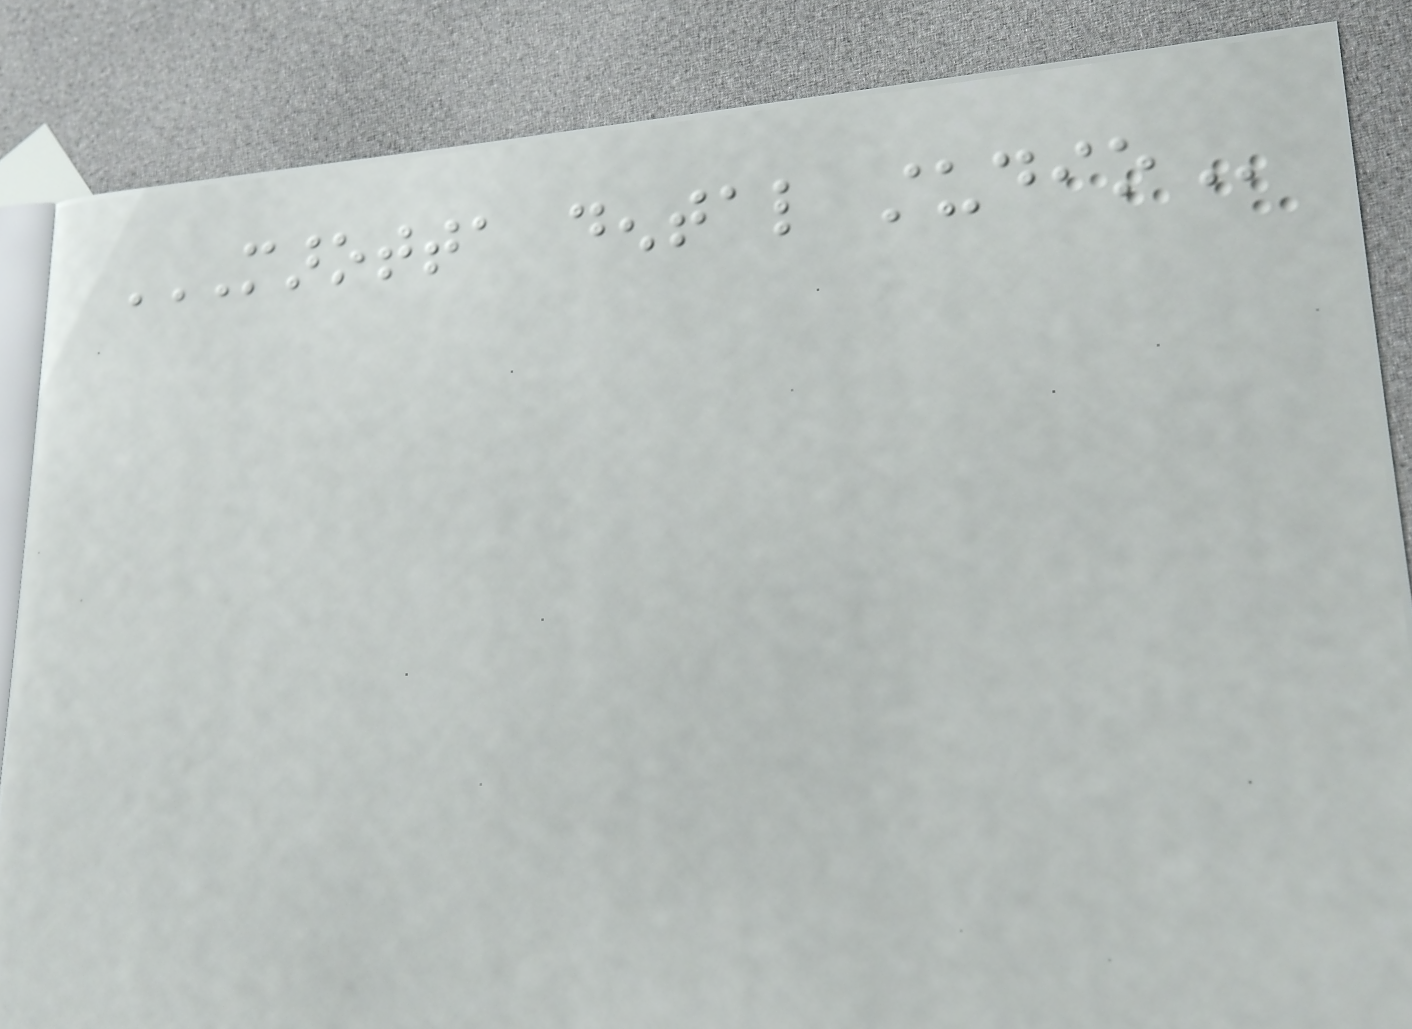MAROTTA DENTAL STUDIO
